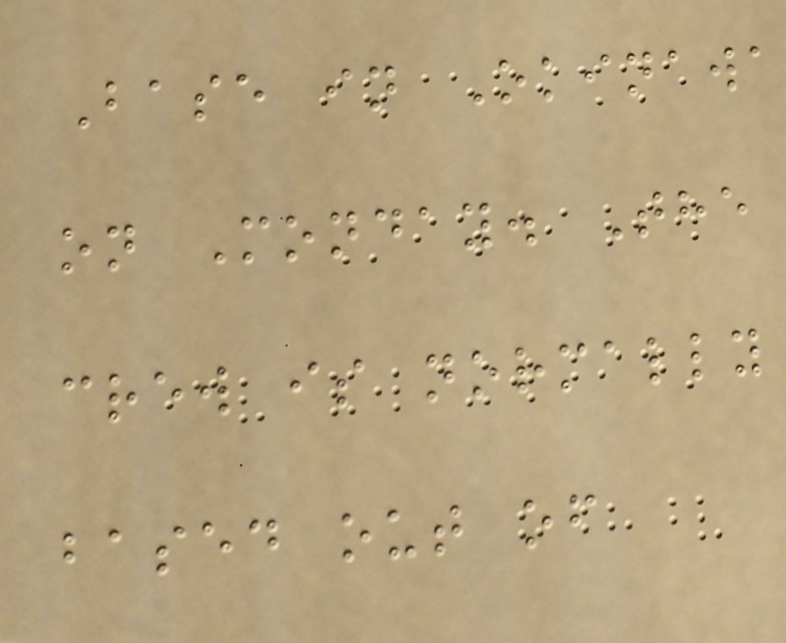Base in Okinawa
on Monday. The
crew is normally
based out of
